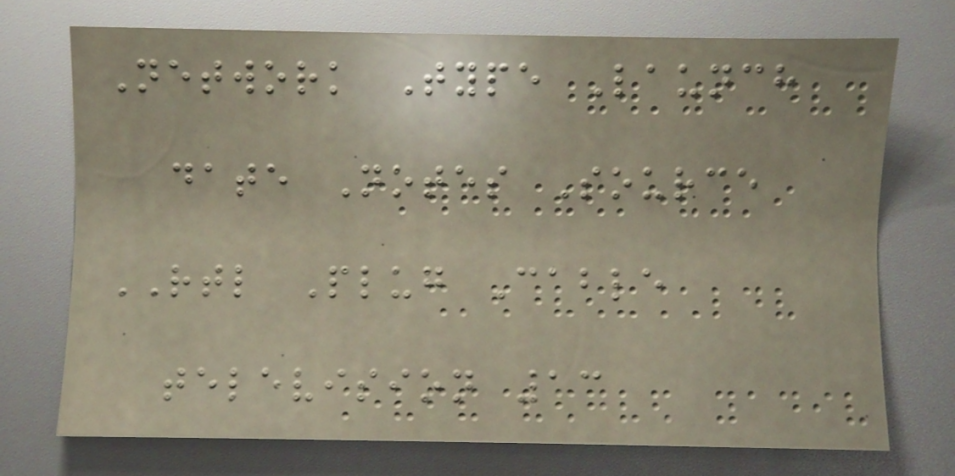Network Type Launch
date Notes Source
RTL Plug Cable
television 13
